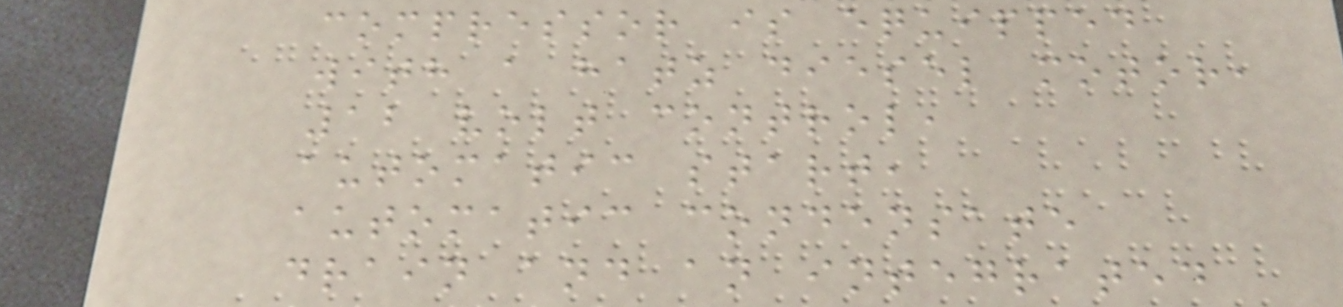compressor is equipped
with a hatz diesel motor,
12 volt control,
automatic start,
automatic condensate
drain and an integrated
